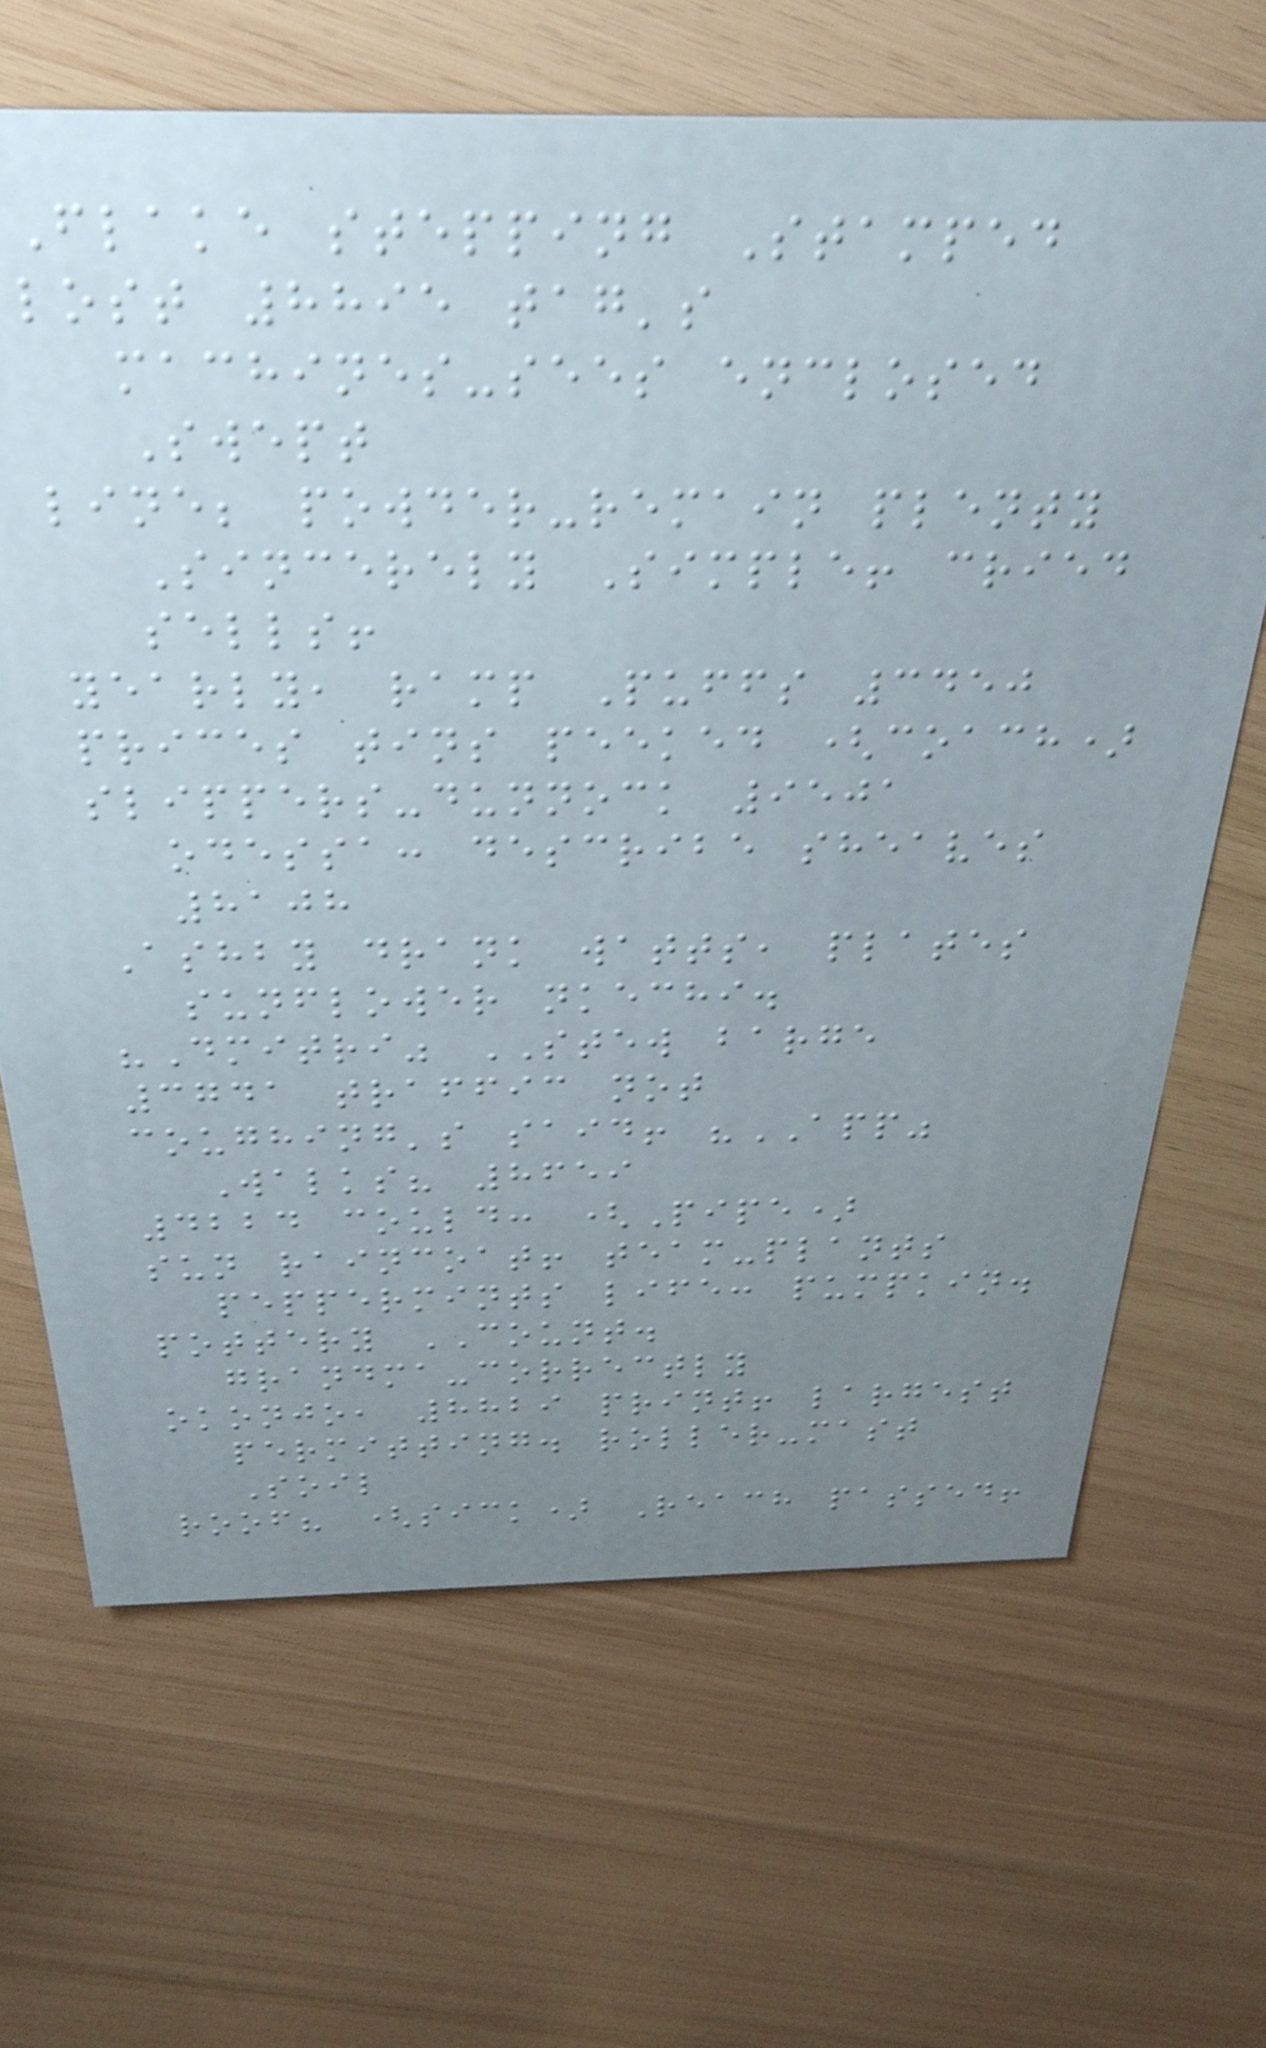Flake stepping Stamped
lost 8895 tag's
machines-sees enclosed
Swept
line; powder-remain plenty
Sincerely Simple! cried
sells!
yearly, ramp Puffs 3450
prices tins peeked (coach)
slippers-dunnock 9501
odessa: describe sheaves
8108
Ashby drank watts, plates
sunflower nkechi.
"Dmitri" STEW barge
3741 traffic not
coughing's said! "APP"
Walks? 8659
4224 could: (Pipe)
sun raincoat! team-plants
peppermints life: pumpkin.
pottery COUNT.
grandma-correctly
okonjo, 8829 print! largest
permitting. roller-mast
Soil
roof? (sick) Reach passed!
